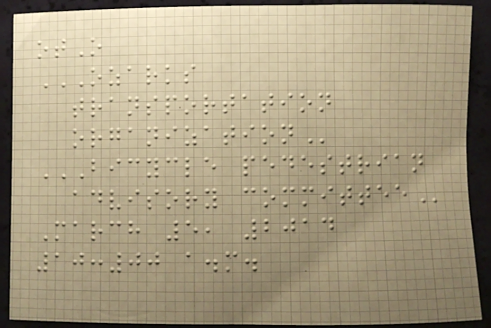otO
OZARKS
TRANSPORTATION
ORGANIZATION
BICYCLE PEDESTRIAN
ADVISORY COMMITTEE
March 5, 2014
10:00 a.m.
